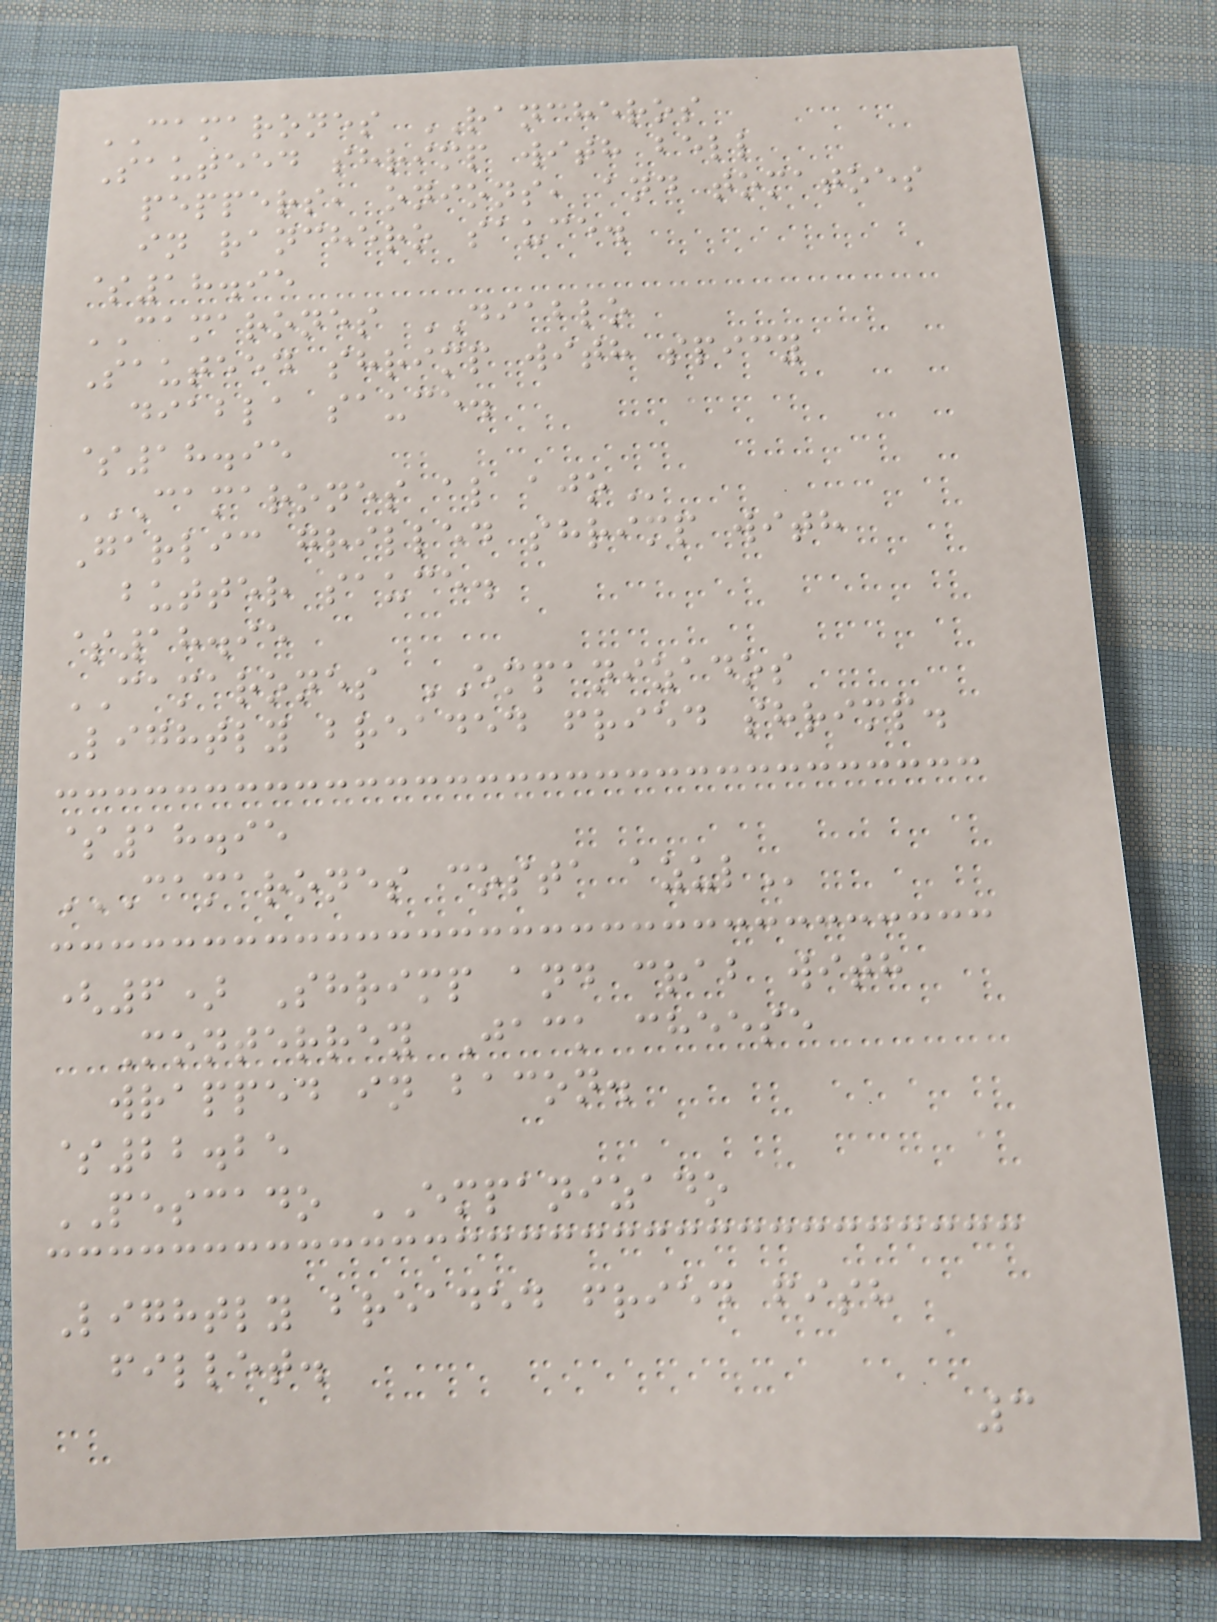CAMARONES RANCHEROS
Sauteed shrimp with bell
peppers, onions, and tomatoes
in ranchero sauce.
$18.95
CAMARONES DIABLO
Sauteed shrimp with spicy
diabla sauce.
$18.95
CAMARONES AL AJO
Garlic grilled shrimp with
butter sauce.
$18.95
CAMARONES EMPANIZADOS
Lightly breaded fried shrimp.
$18.95
CAMARONES COSTA AZUL
(6) Shrimp and crab with
Monterrey Jack cheese
wrapped in bacon.
$22.25
PESCADO EMPANIZADO
Lightly breaded fried fish
fillet.
3
